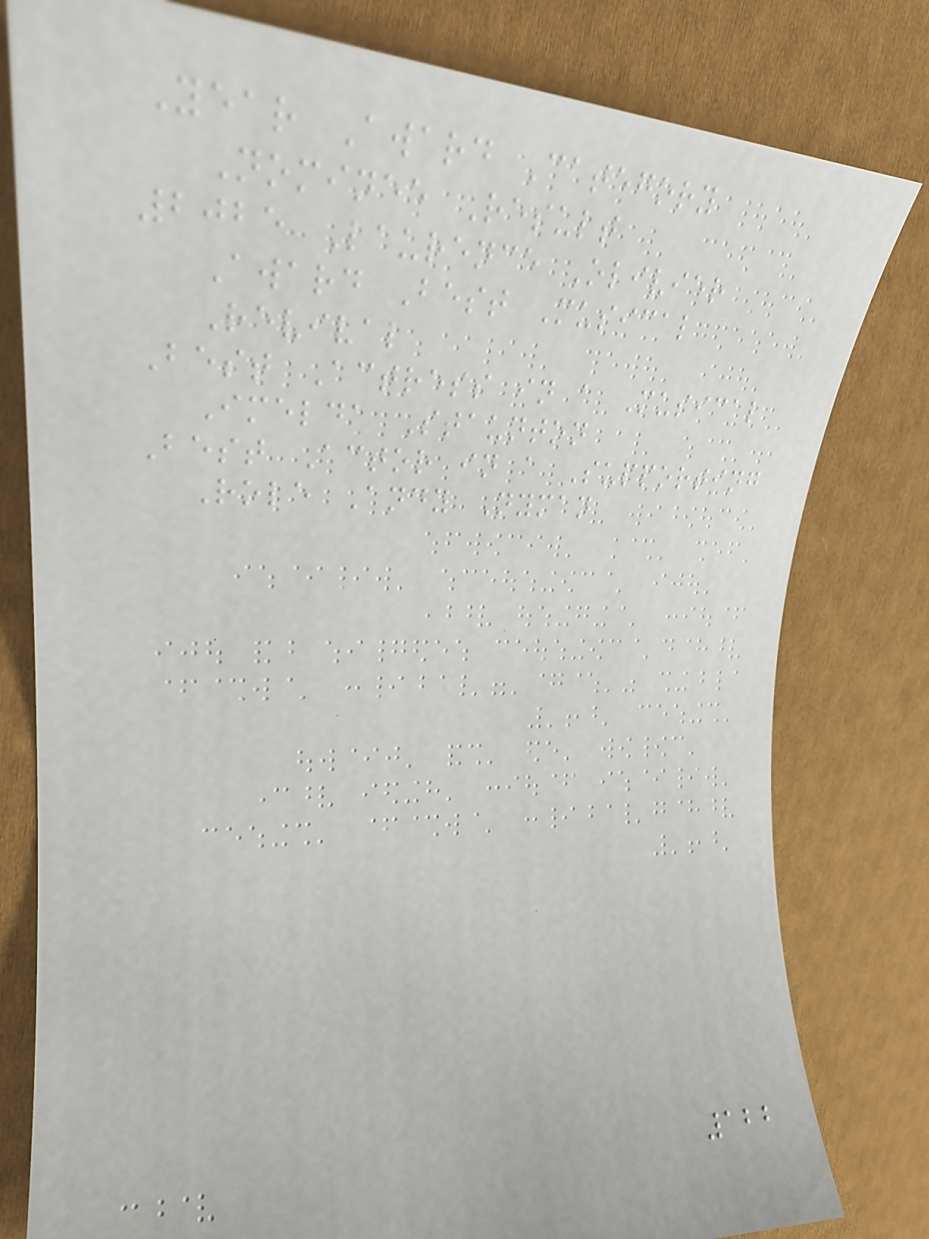Year Award Category
Nominee Result
2025 Laurence Olivier
Award Best Musical
Revival
Best Actress in a Musical
Imelda Staunton
Best Actor in a Supporting
Role Andy Nyman
122
